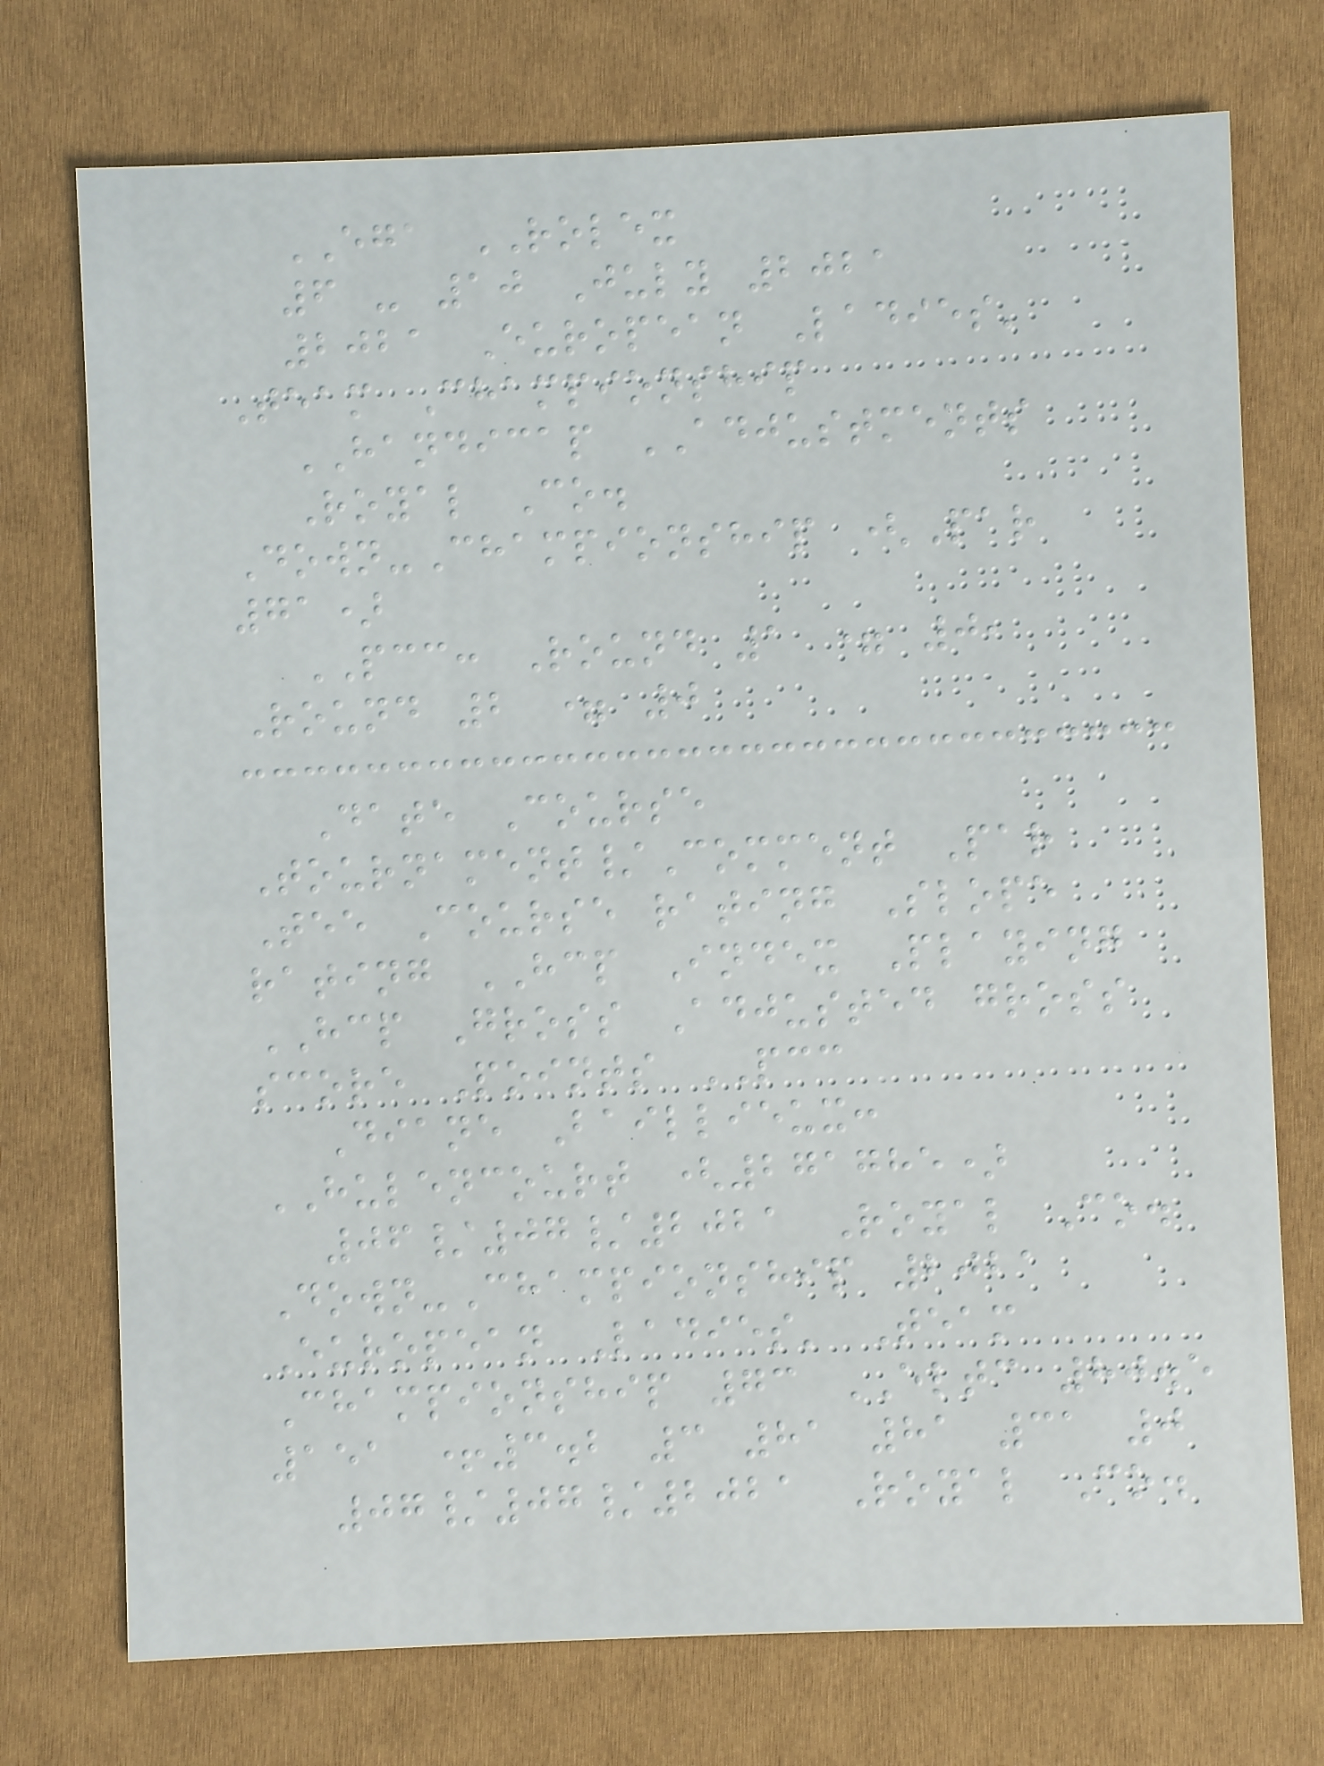EGA ROLEX
6 - 10 July 2021
2021 European Ladies'
Team Championship
HANDICAP ADJUSTMENTS
Royal Co.
Down-Championship (Par
71)
PCC: Round 1 = 0,
Round 2 = 0
Date Course
Tournament/Comment Par
Tee Course rating Slope
rating HCP Index Playing
HCP Gross Adjusted gross
score Points PCC
Diane Baillieux:
HULENCOURT (271785)
06/07/2021 Royal Co.
Down-Championship 2021
European Ladies' Team
Championship 73 ELTC 80.5
151 +3.2 3 81 81 31 0
07/07/2021 Royal Co.
